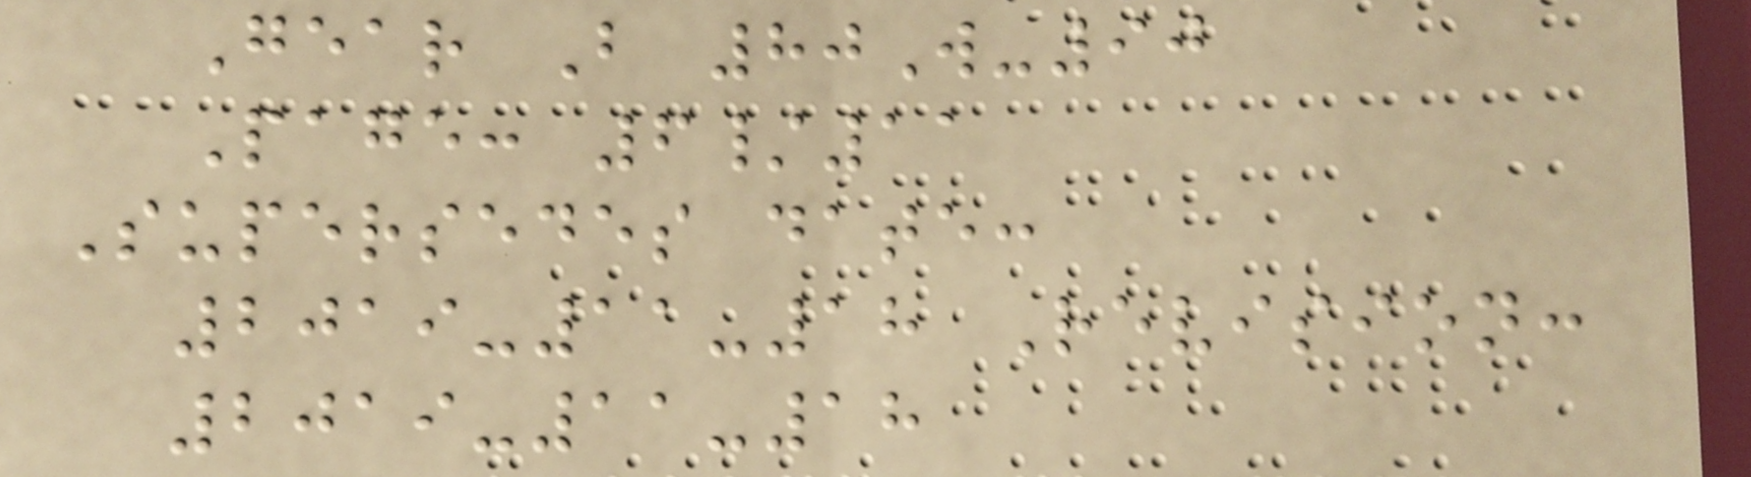Gear B 80W-90
Page: 6/11
Supersedes date:
2019-11-18 Revision:
2019-11-18
